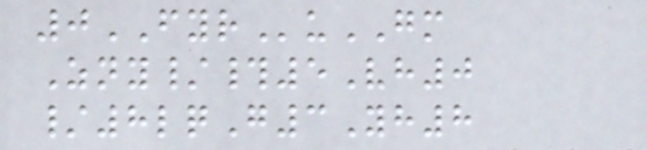0FYRuGM
Zny/#5Vh0
/8lqG3Yh8
